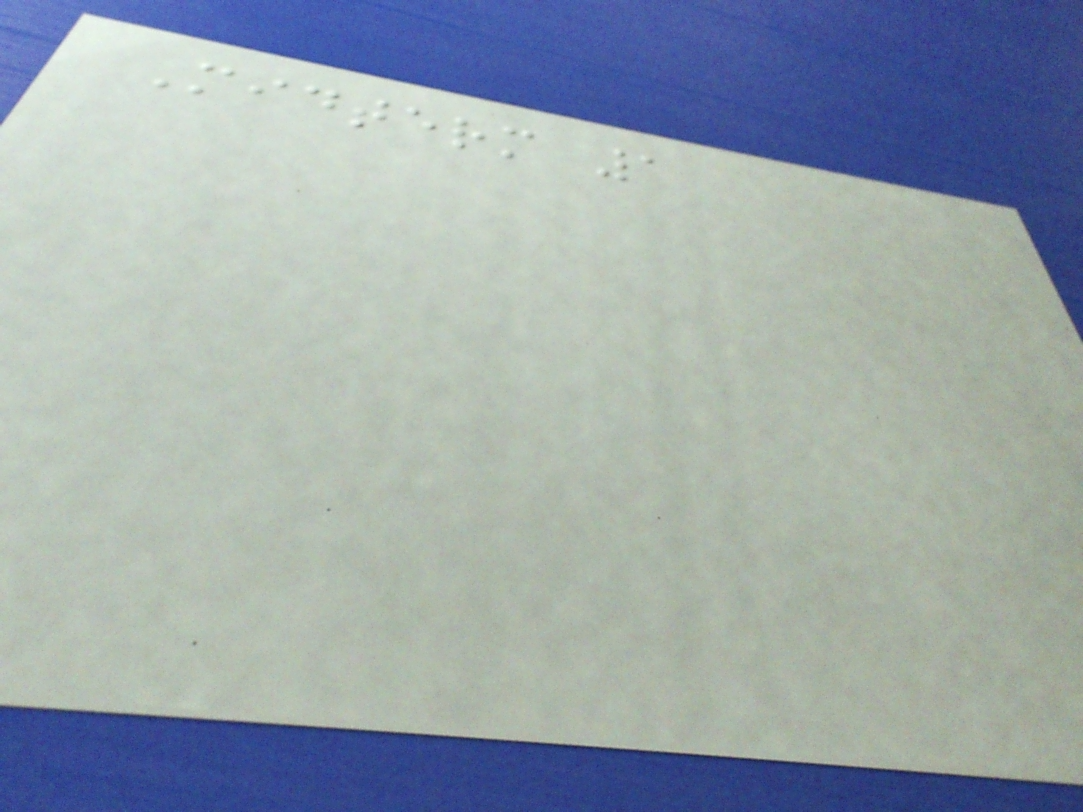Midterm 1
